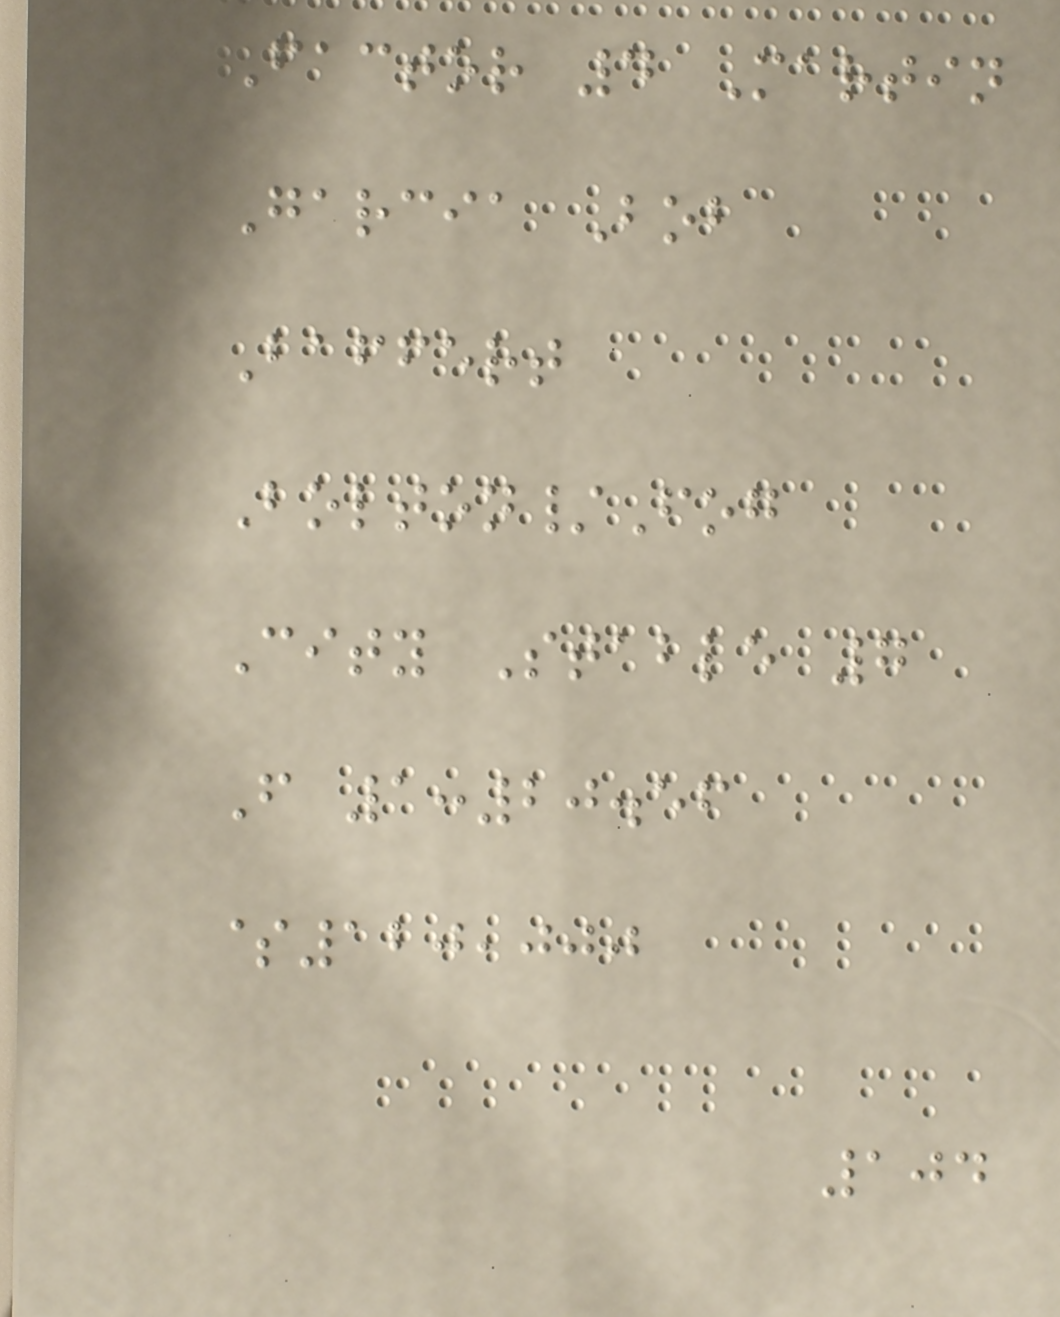Factor 4 Martin
Garcia Bob
Baffert
Bolton/Fog
City Stable 7
F 1:20.56
$120,000
104
